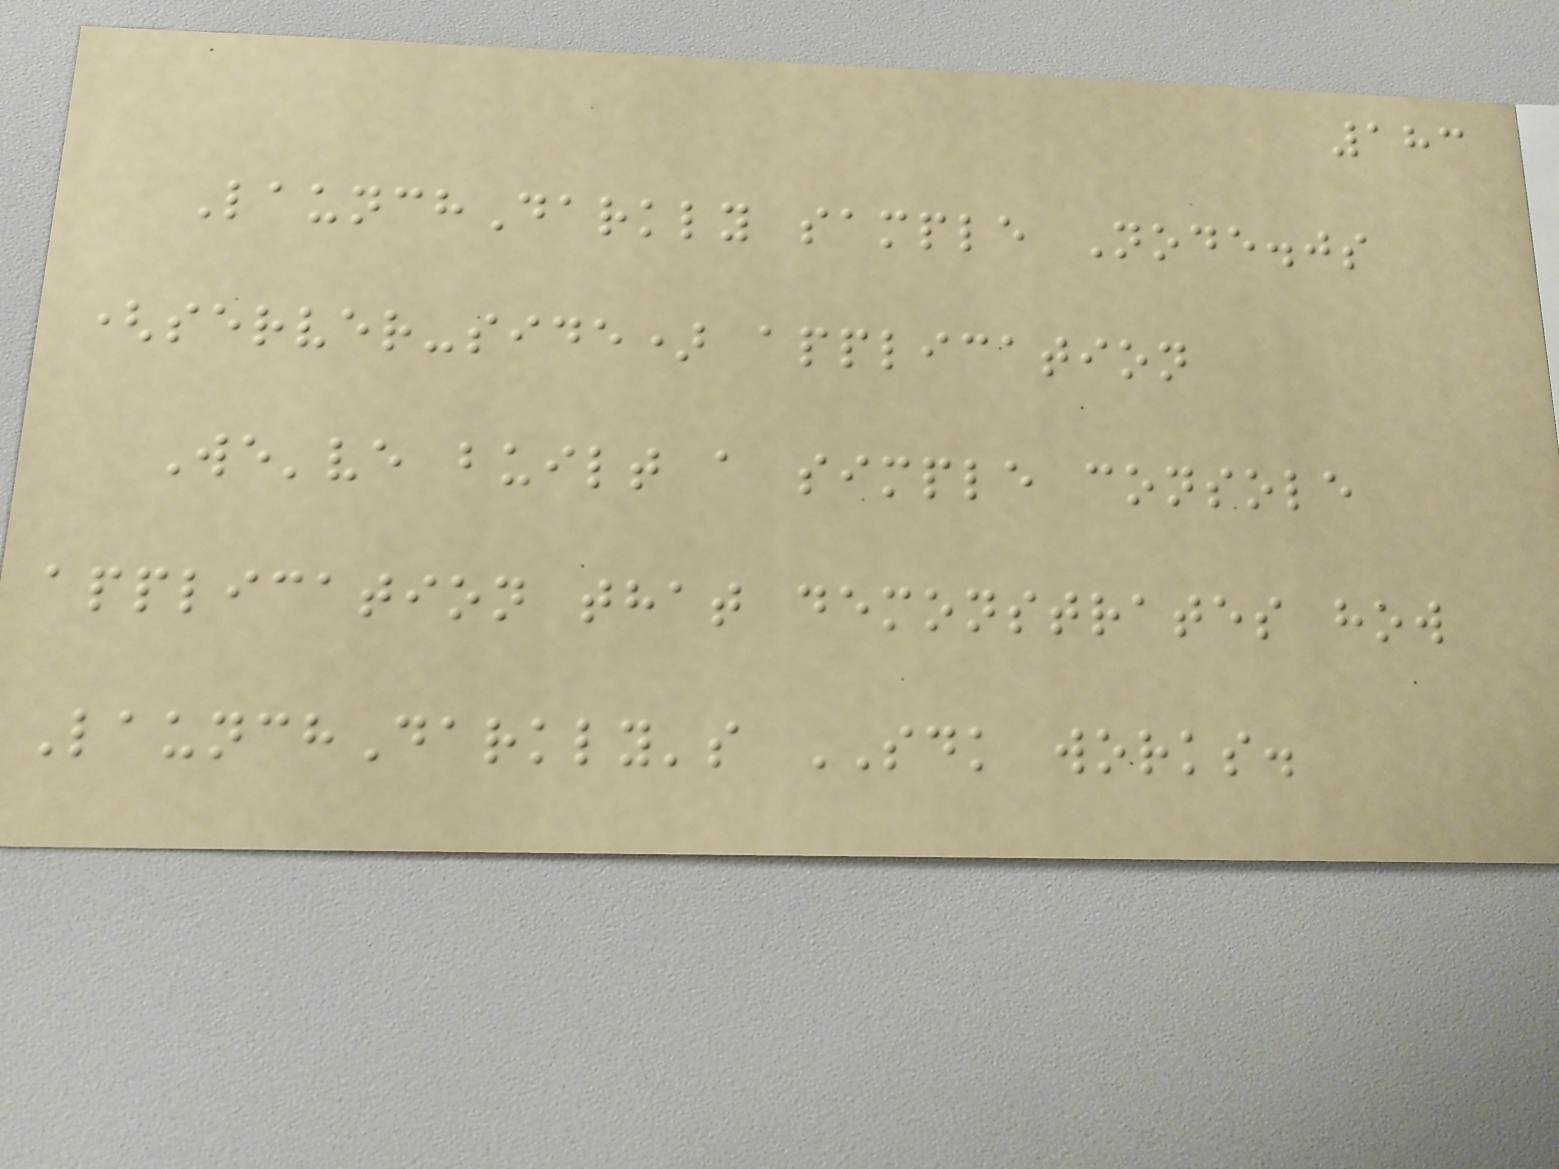183
LaunchDarkly sample Node.js
(server-side) application
We've built a simple console
application that demonstrates how
LaunchDarkly's SDK works.
